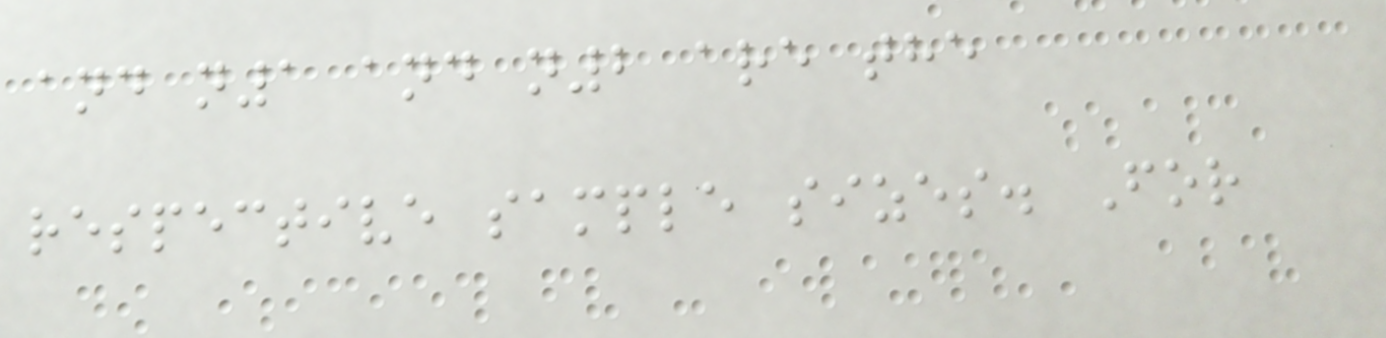and n1 and n2 are the
respective sample sizes. For
